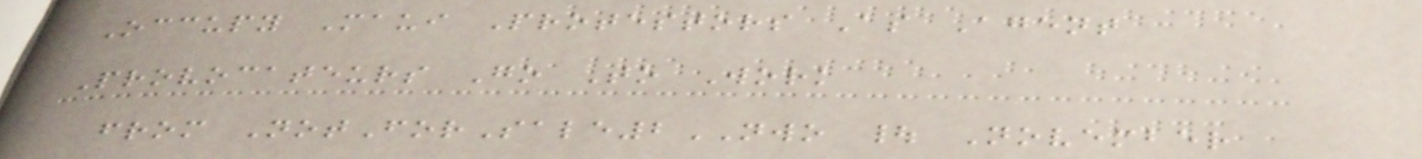Occupy Maui Protestors As Agent
Provocateurs Go To Work
from NotForSale2NWO | November
